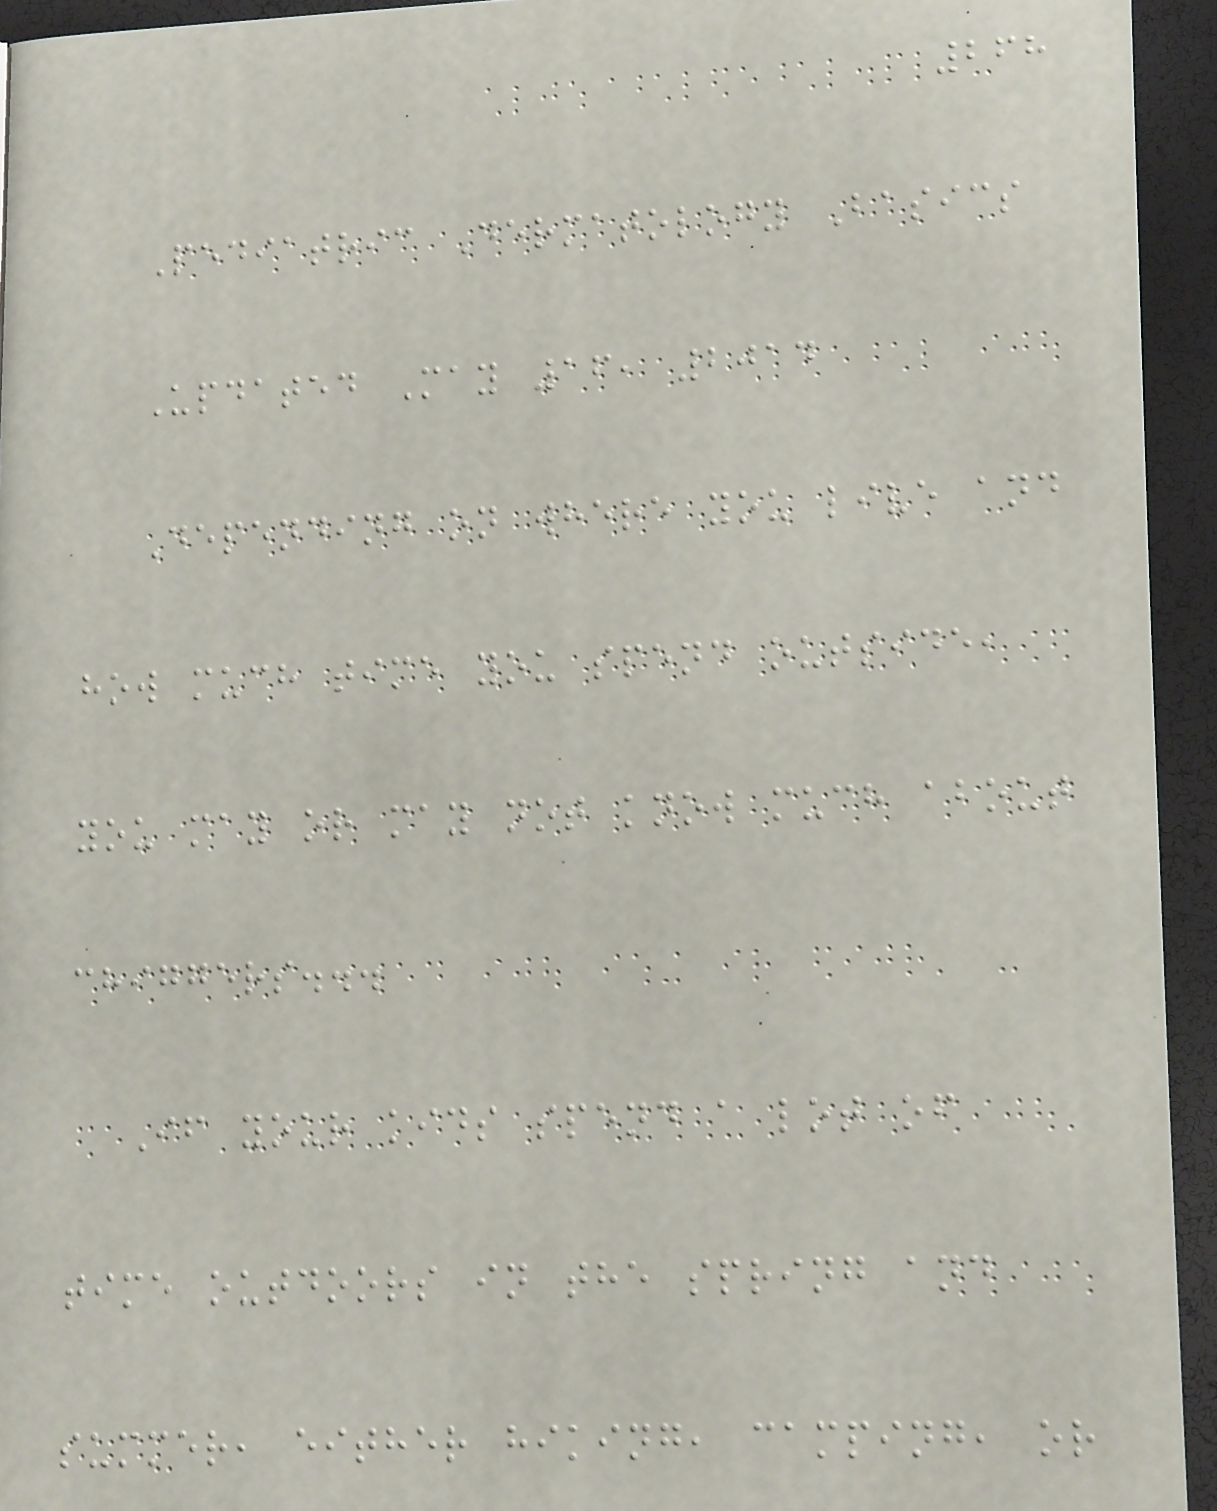268
Pediatric Dermatology Basics
Updated May 16, 2014
Depending on where you live and
how much time you spend outside,
you may or may not know much about
chiggers...
If your kids spend a lot of
time outdoors in the spring and
summer, either hiking, camping, or
